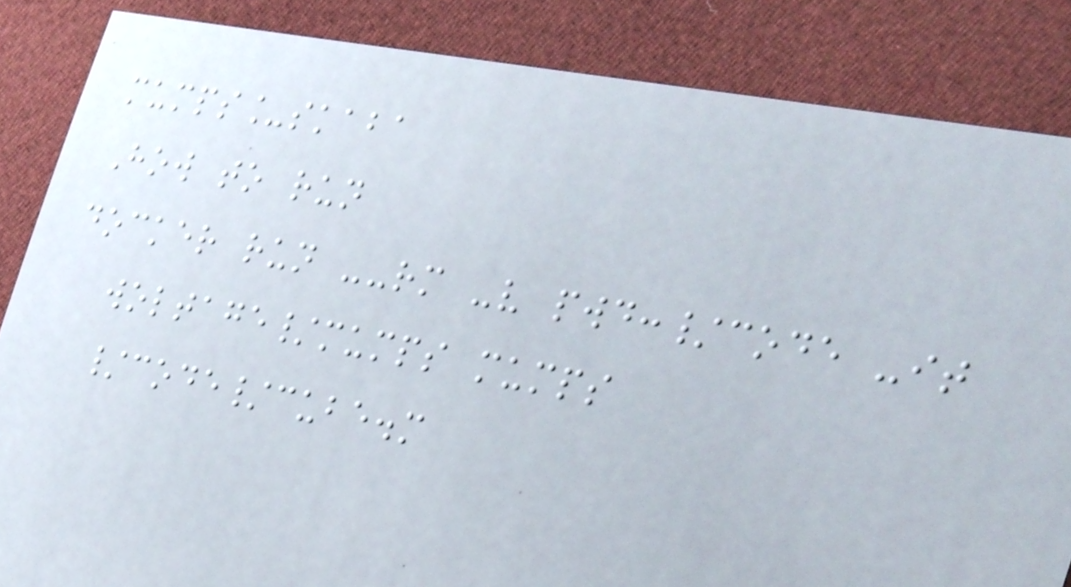mumps_skaba
How to run
docker run --rm -v pwd:/code -it
woltage/mumps mumps
/code/cube.m
